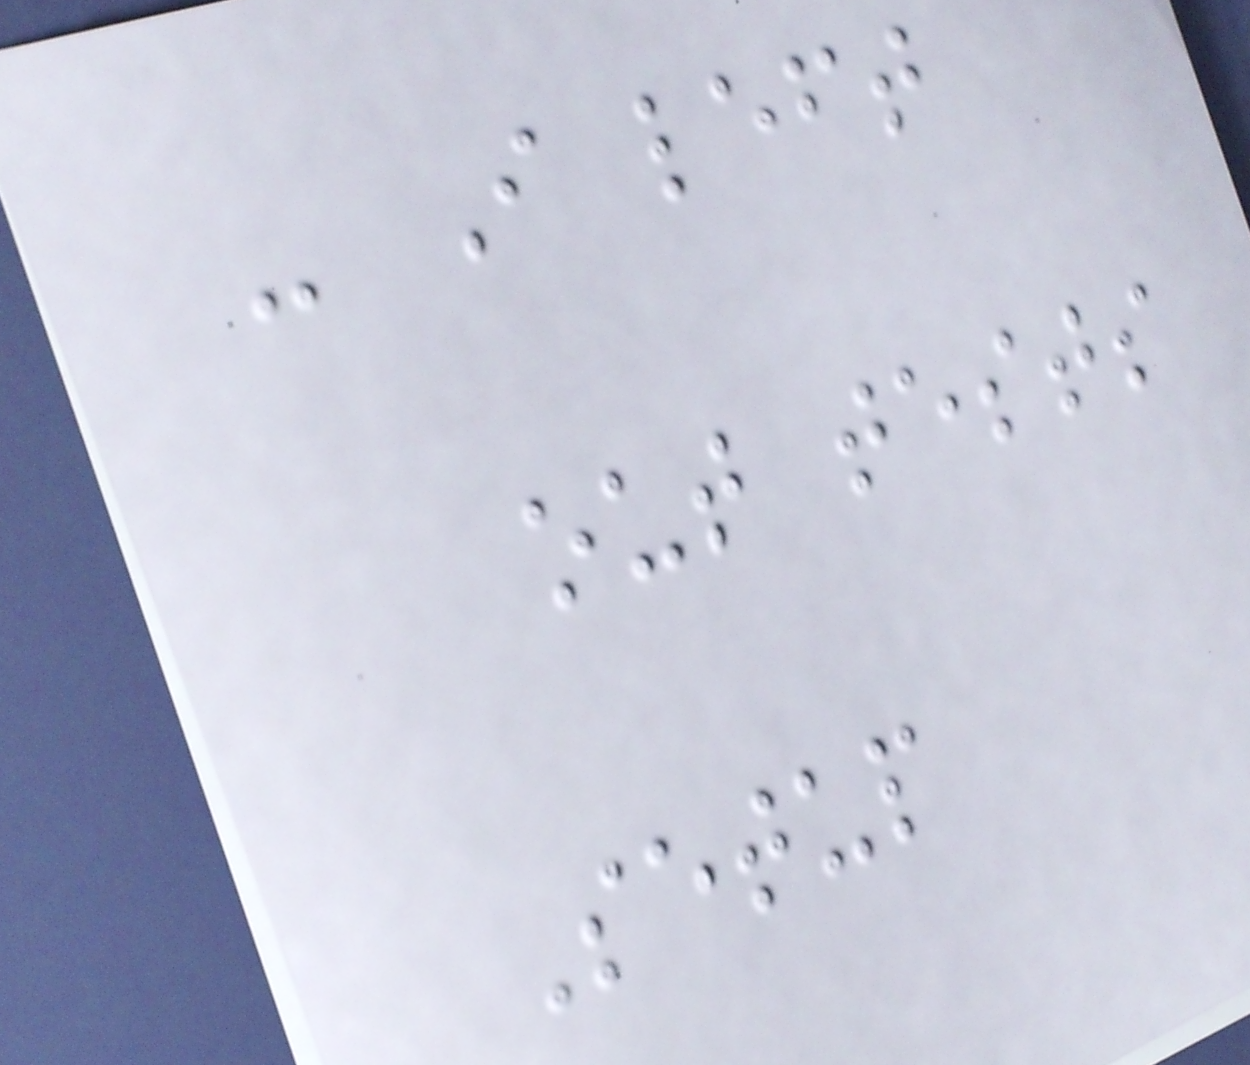- I left
out tests
Setup
